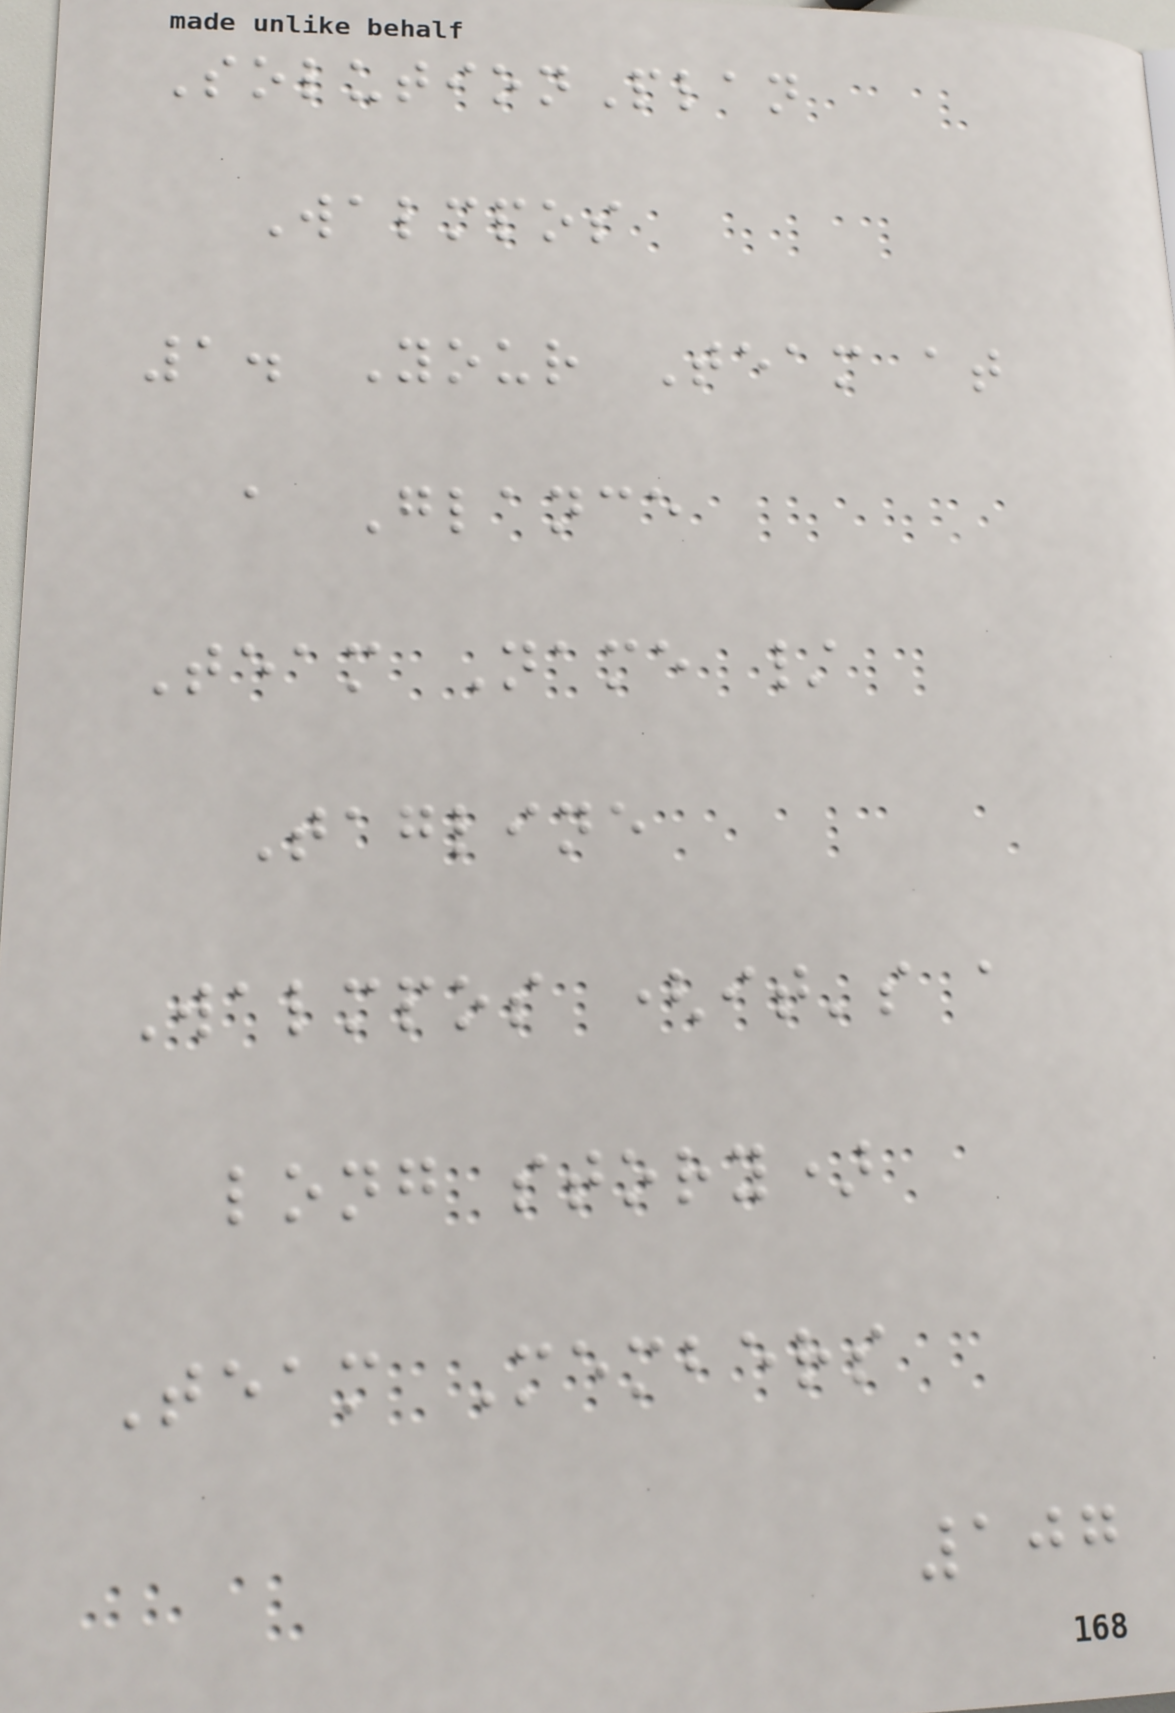SolutionPlan
Walmpos
1. Your Team at
a Glance
Team Name /
Tagline
Walmpos (it's a
long story)
Team Members
107
